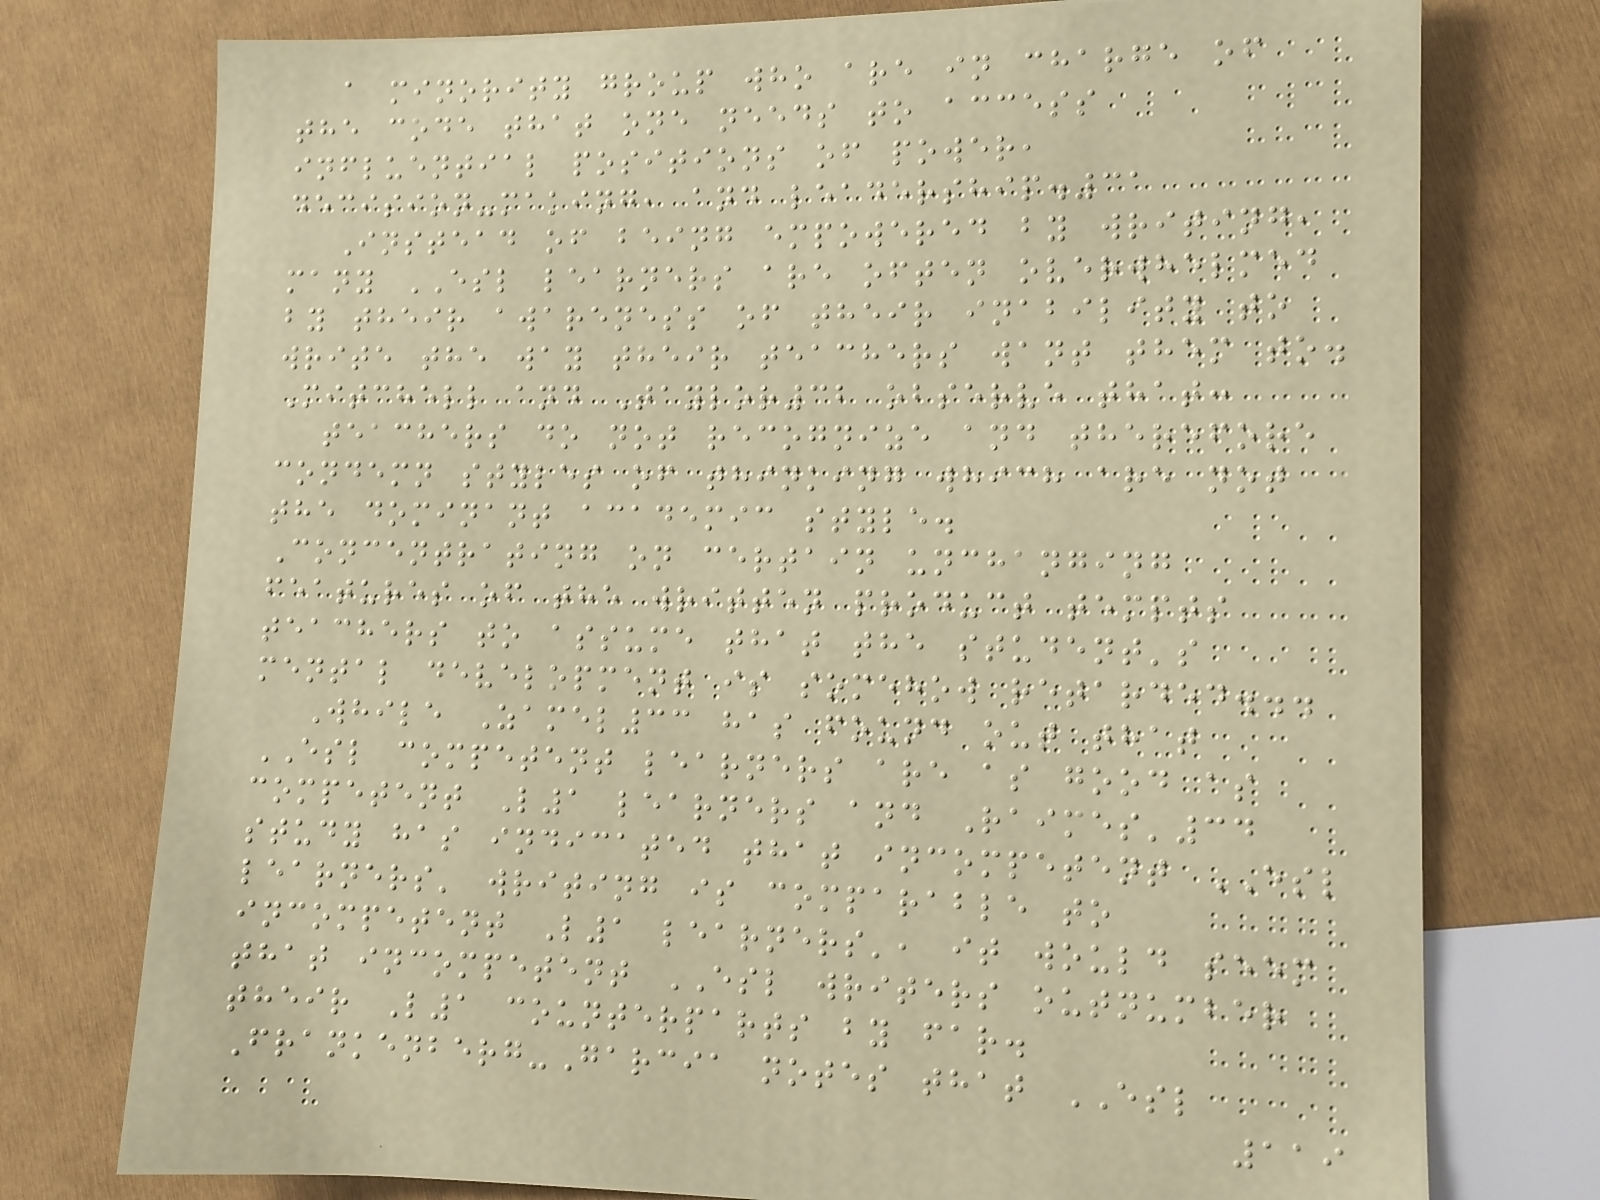a minority group who are in charge of
the code that one needs to access
influential positions of power,
decision-making, and leadership.31
Instead of being empowered by writing,
many ESL learners are often overwhelmed
by their awareness of their inability to
write the way their teachers want them to.
Mitchell and Taylor32 observe that:
teachers do not recognize and therefore
condemn styles of thinking which are not
the dominant academic style.
Concentrating on certain unchanging
features of the written product tempts
teachers to assume that the student's
mental development is somehow retarded...
While Zamel33 has found out that
ESL competent learners are as good as
competent L1 learners and Raimes'34
study has indicated that incompetent ESL
learners' writing is comparable to
incompetent L1 learners', it would seem
that incompetent ESL writers outnumber
their L1 counterparts by far.
Frankenberg-Garcia notes that ESL
119
